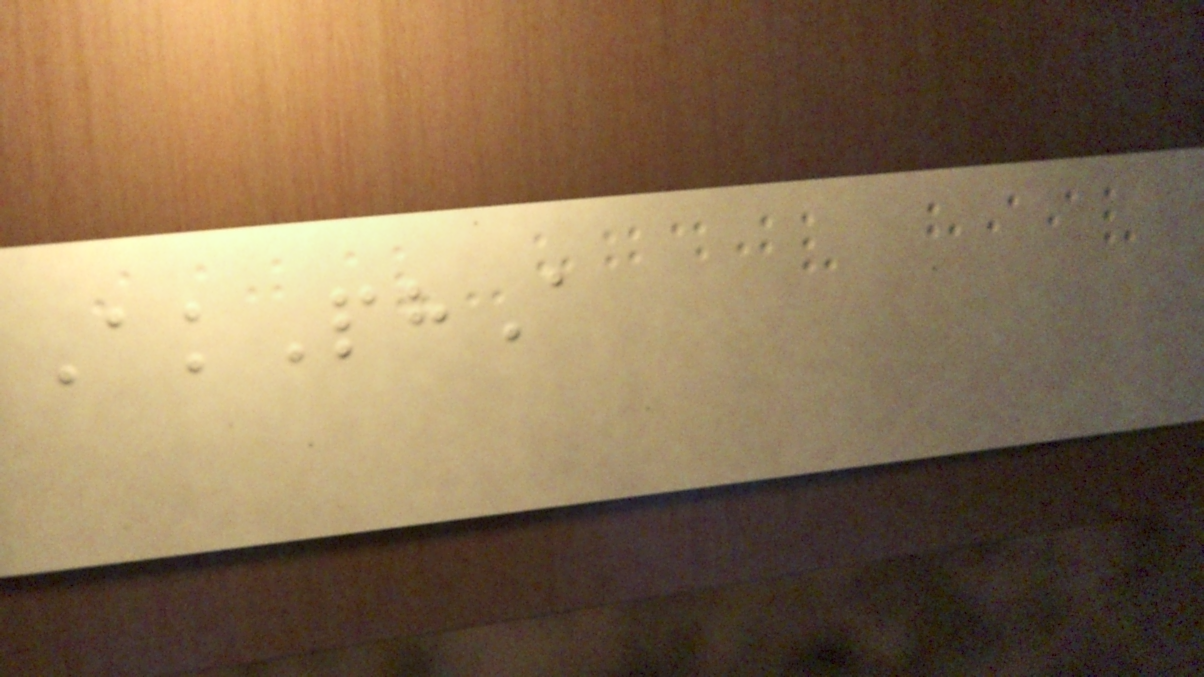AkPhA
